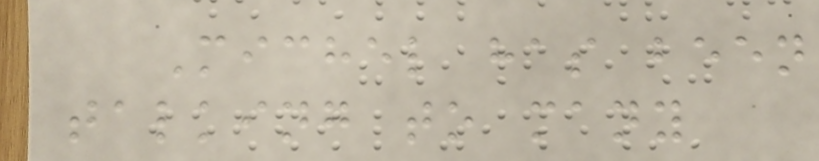Michel has been
talking to many
